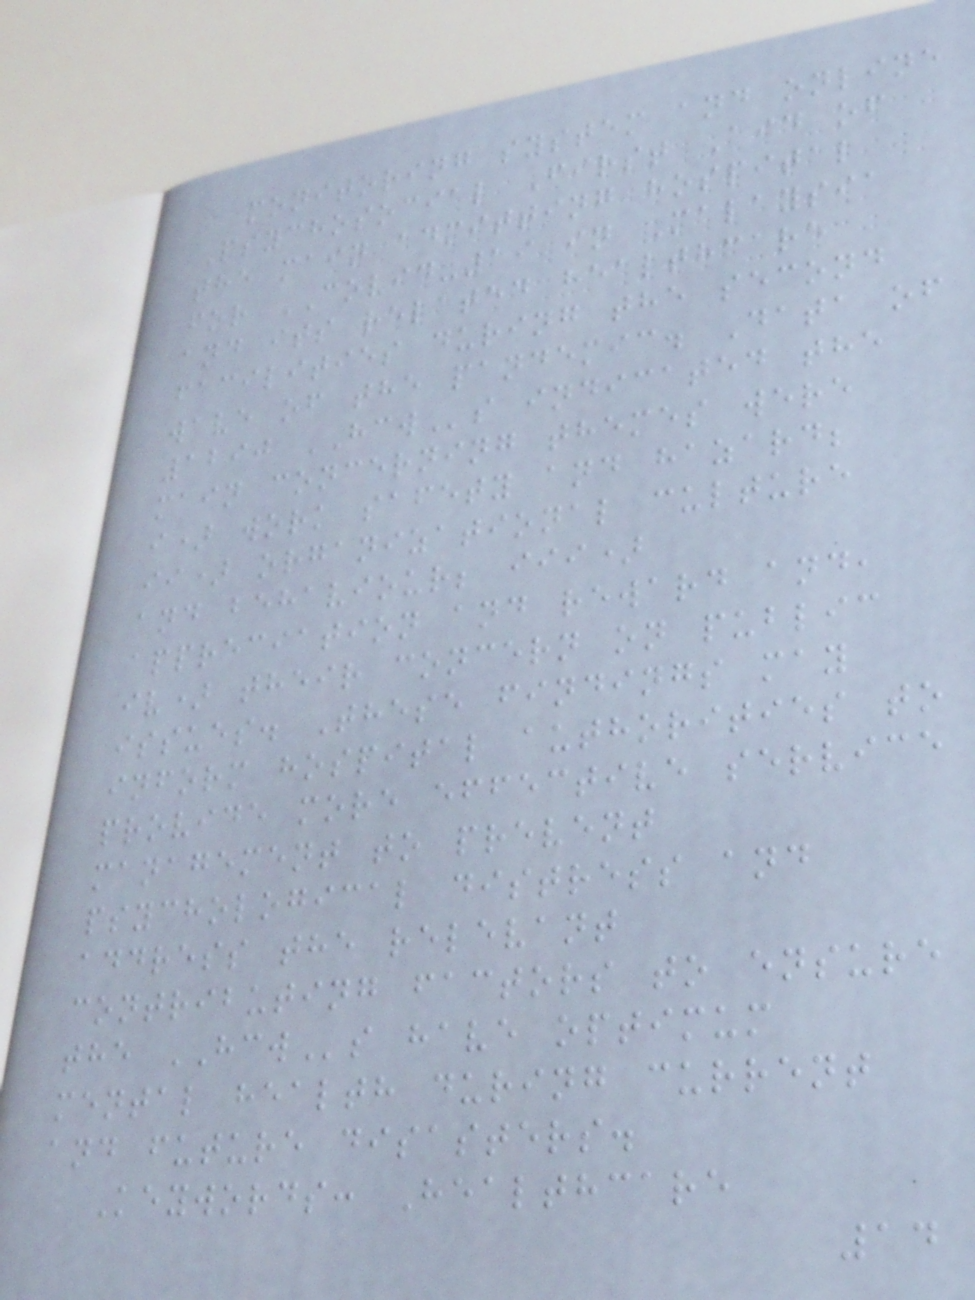monitoring system and online
Psychosocial First Aid of
the main admitting hospital
for COVID-19 in Malaysia
and its related healthcare
facilities during the second
wave of the pandemic. Data of
1290 HCWs indicated the
main concerning themes were
i) work safety and hazard;
ii) organizational culture
and behaviour; iii)
appreciation and reward and,
iv) their concern on public
issues. These findings may
inform hospital authorities to
provide more effective service
management to prevent
psychological distress and
address the relevant
contributing factors to ensure
the HCWs have optimum
mental health during current
and future disasters.
Keywords: Healthcare
14
